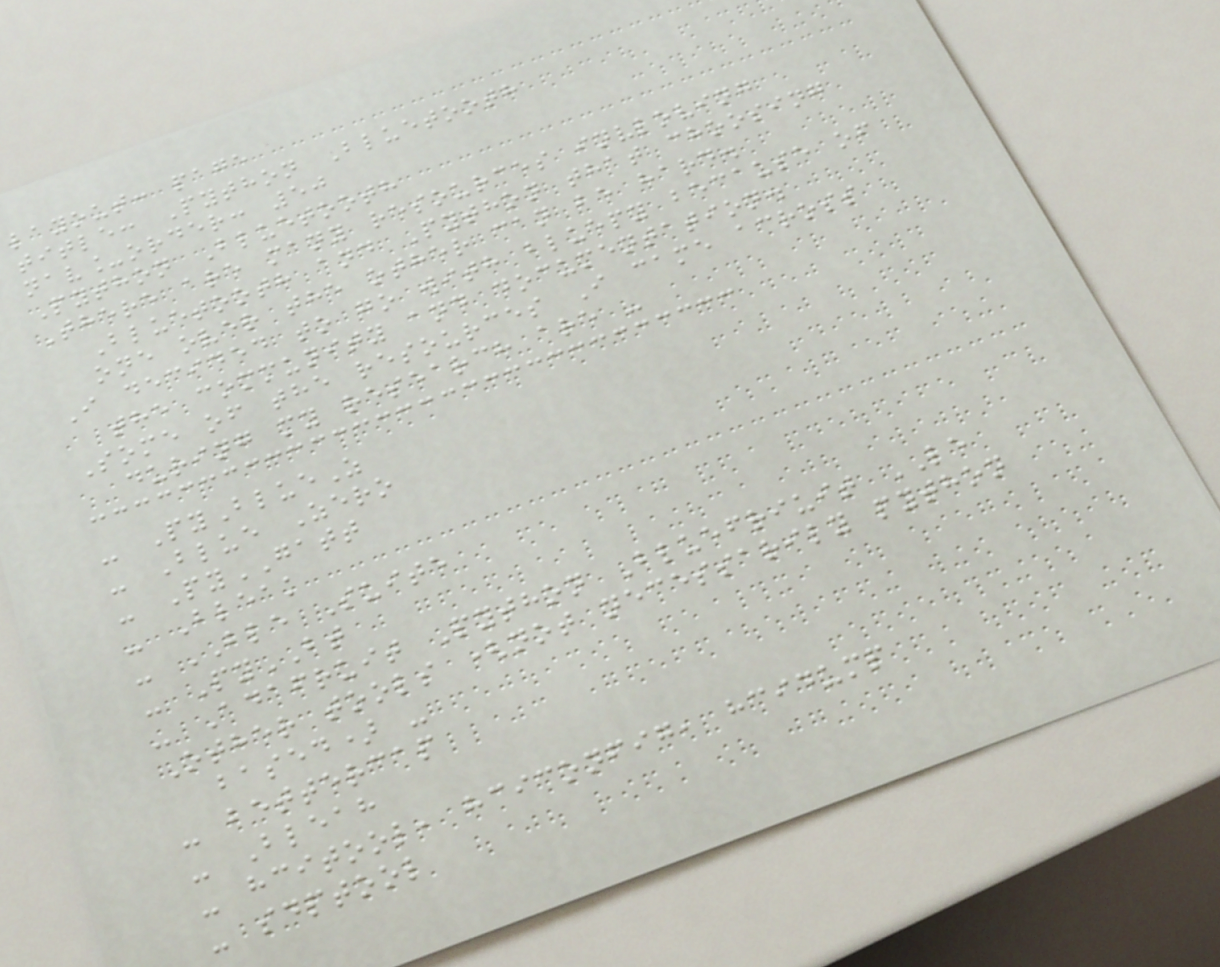layout: page
title: Python Bluetooth
nav_order: 50
Python Bluetooth
There are many resources invloving
Bluetooth and Python that choosing
one over the other can be hard.
I decided to go with bluepy because of
the community and documentation.
Some of the resources I came across
during my research are -
- PyBlueZ
- Blue Zero
- PyGATT
- Bleak
- BLE Suite
- PyBT
- Adafruit Python Bluefriuit LE
Other tools (not necessarily python
based) -
- bettercap
- Bleah
- hcitool, hciconfig, hcidump
- sdptool
